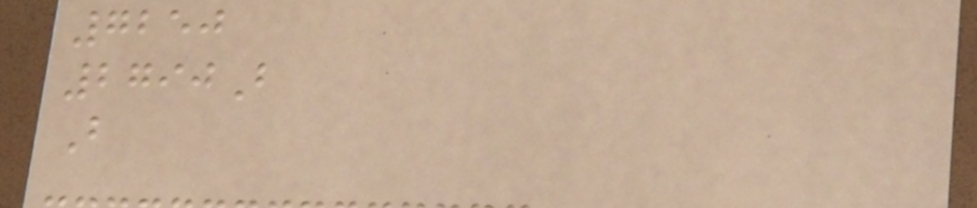7250
2790B
B
